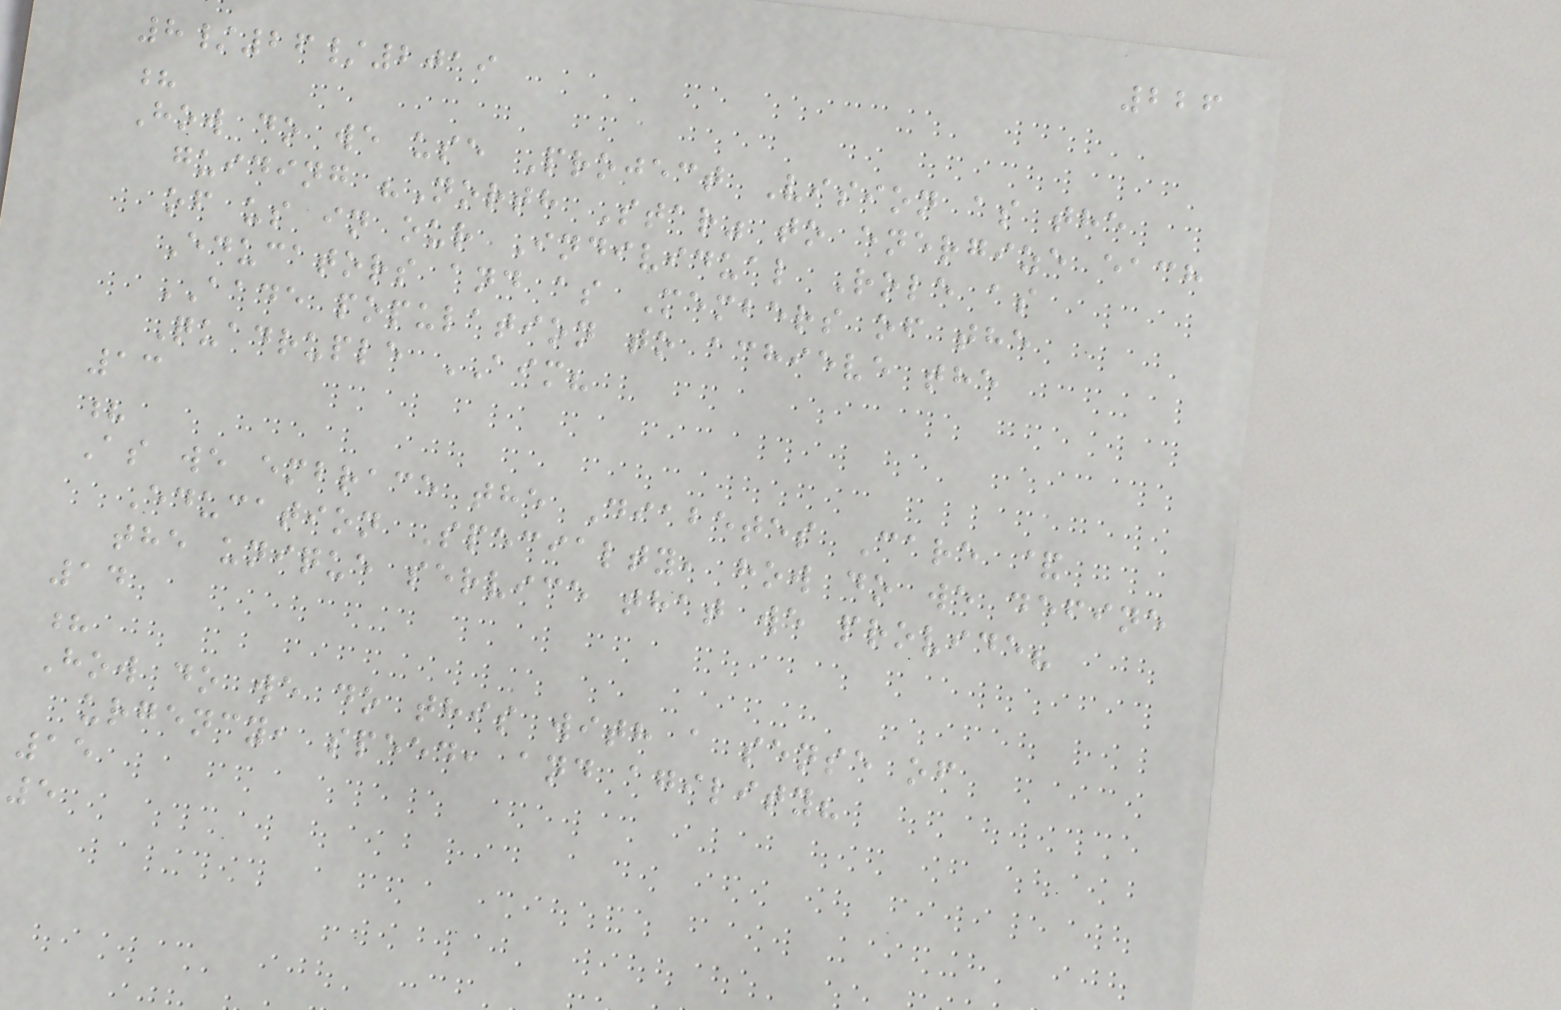226
8/26/2019
?
How do we use Project Vision as the
guiding "North Star" to energize each
of us in our Individual Role as
Educators and as Members of the
AADE population to achieve the
Quadruple AIM?
13
?
As we embrace the Diabetes Care &
Education Specialty, how do we define
the unique service that we provide?
14
?
How do we do this with a sense of
urgency, speed, and agility?
15
5
